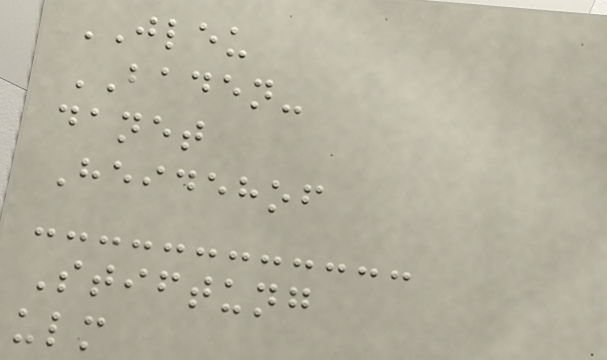JLEU
BADEN-
danet
Heidehof
Stiftung
ulm
